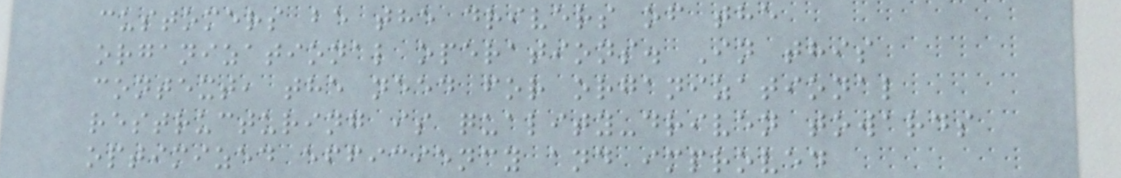customers be the drivers of the
organizational operations. In this
context, the need for organizational
restructuring is quality-driven towards
optimized efficiency and improved
